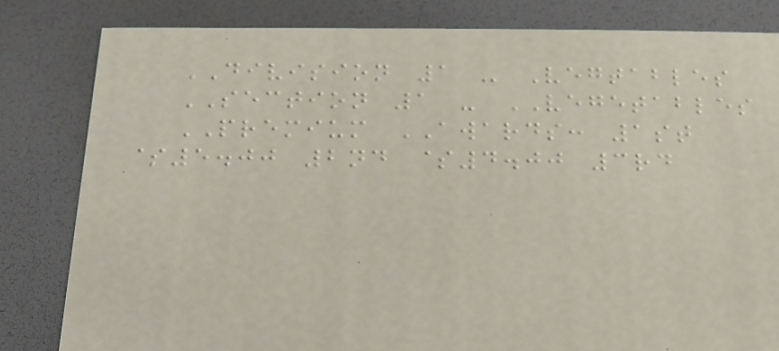DIVISION 1 - Vegtables
SECTION 1 - VEGETABLES
PREMIUM AWARDS: 1st
$5.00 2nd $4.00 3rd
